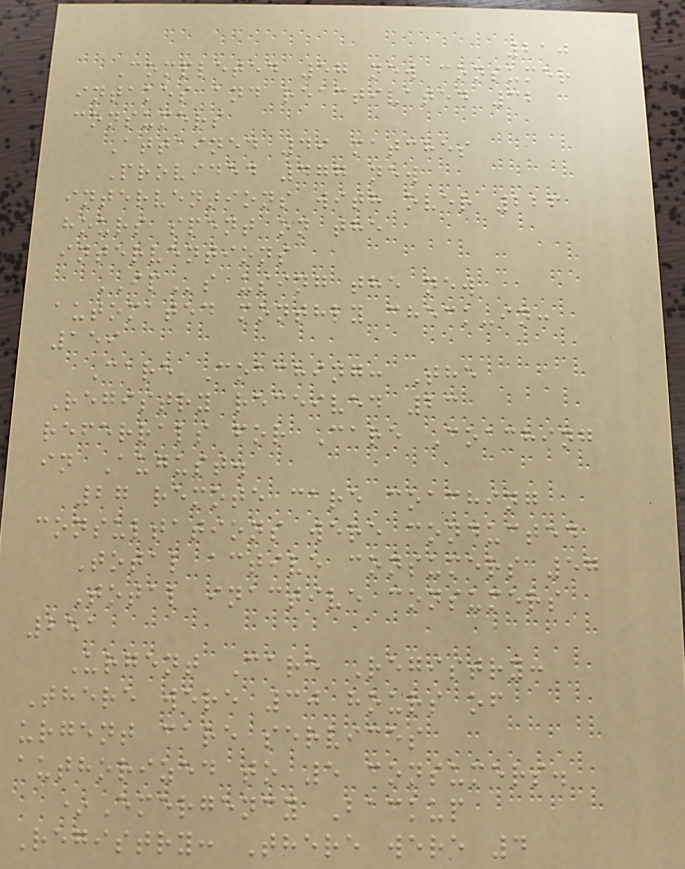210
Completed 57 new consumer
intakes and reactivated 32
consumers
Attained 49 matches
Provided 477 new
interventions with over 226
hours spent on the
interventions
IPs using the new
automated monthly check-in:
159
Care Coaching: The
Registry received 23
referrals for Care Coaching
in August.
27 remote care coaching
consultations were conducted
Total active consumers 57
Total inactive consumers
251
Urgent Care Registry:
There were 30 hours of
urgent care services
authorized to 5 consumers.
*Emergency Backup
Registry: There were 4
